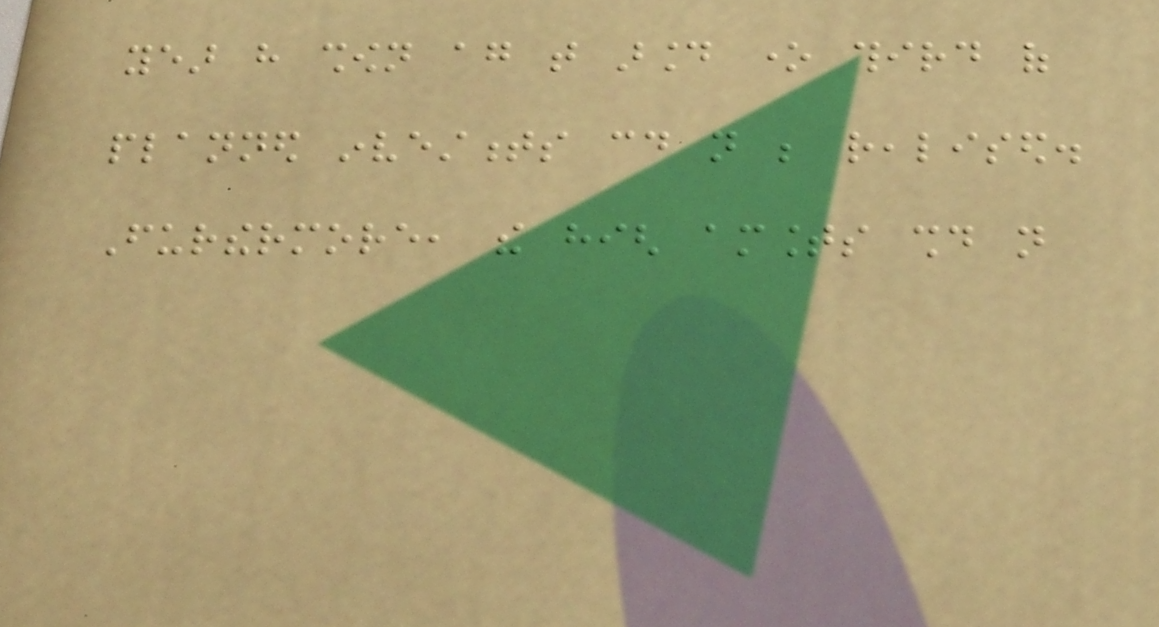year have shown again that around one third of
planned investments could not be realised.
Furthermore, the high amounts should not
